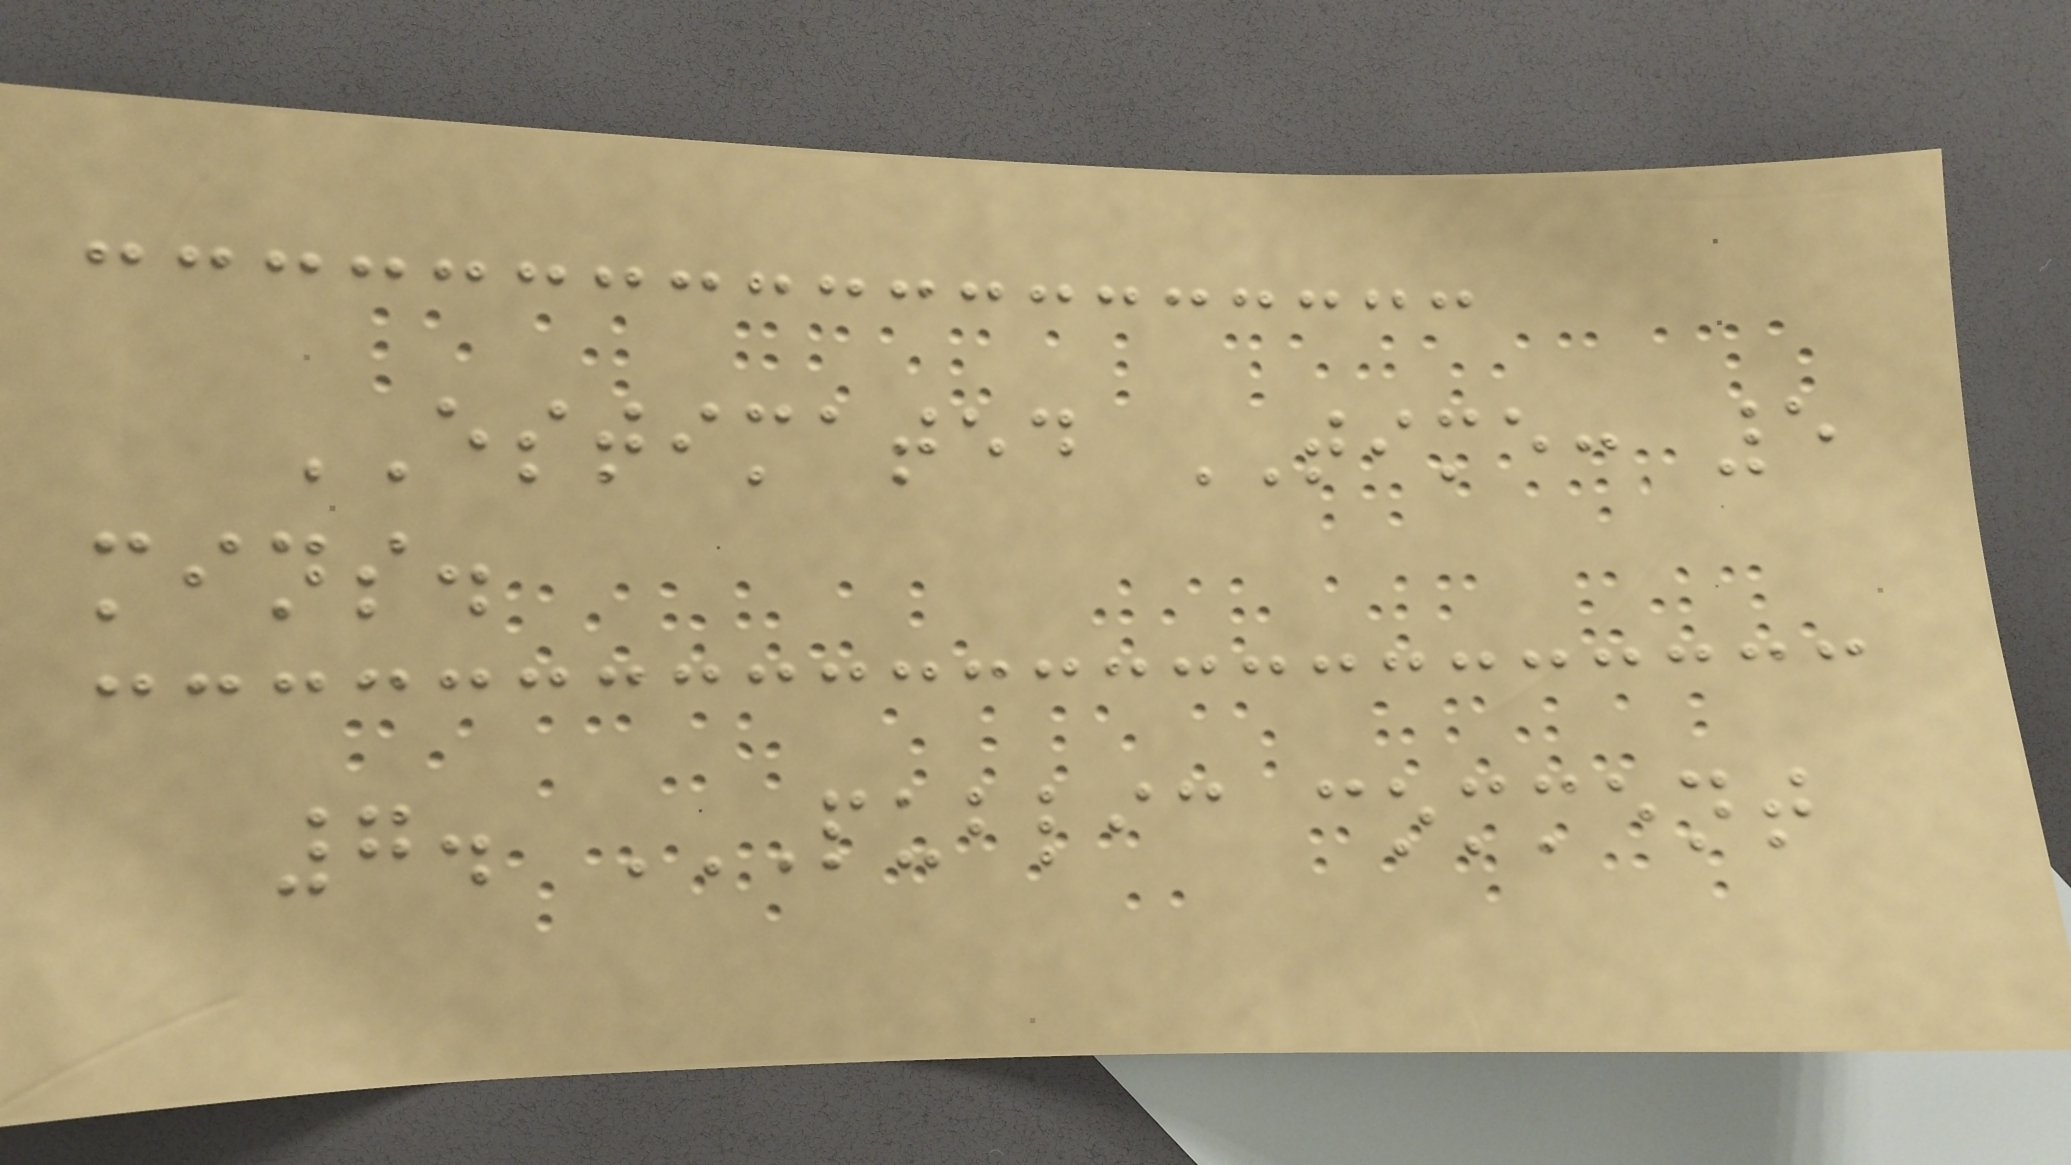ESTIMATED TIME: 5
mins.
7. PUBLIC COMMENT
